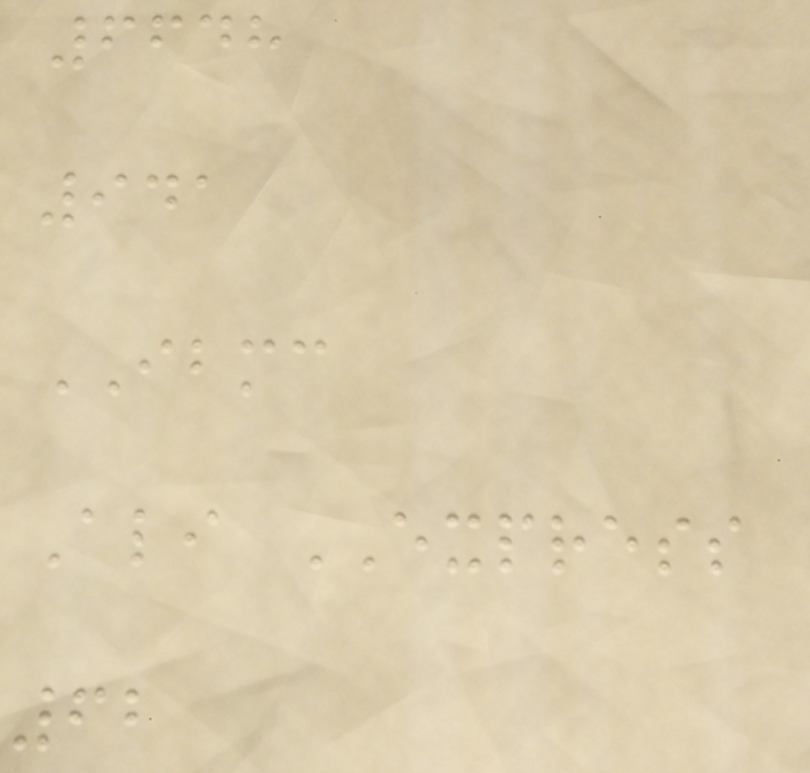6648
941
IBMC
Ali EXPRESS
62
